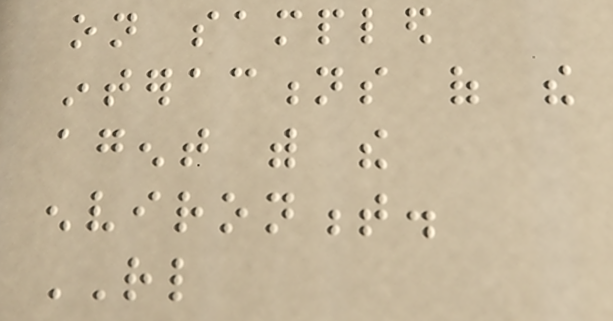on sampled
interactions of the
agent with the
environment.
RL
